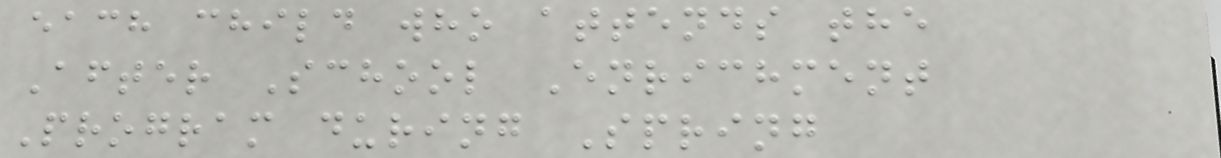each child who attends the
After School Enrichment
Program during Spring
